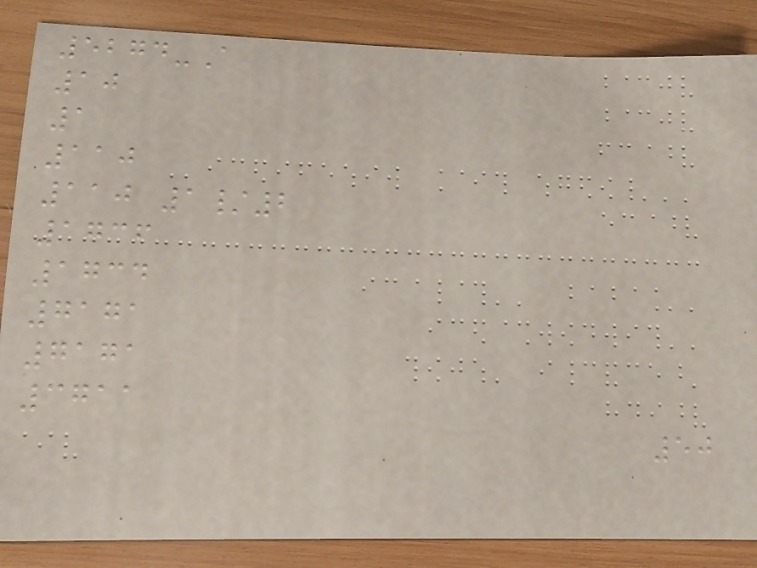5274-A
10
1
110
110 1/2
1736
1734
7171
7171
3711
50
